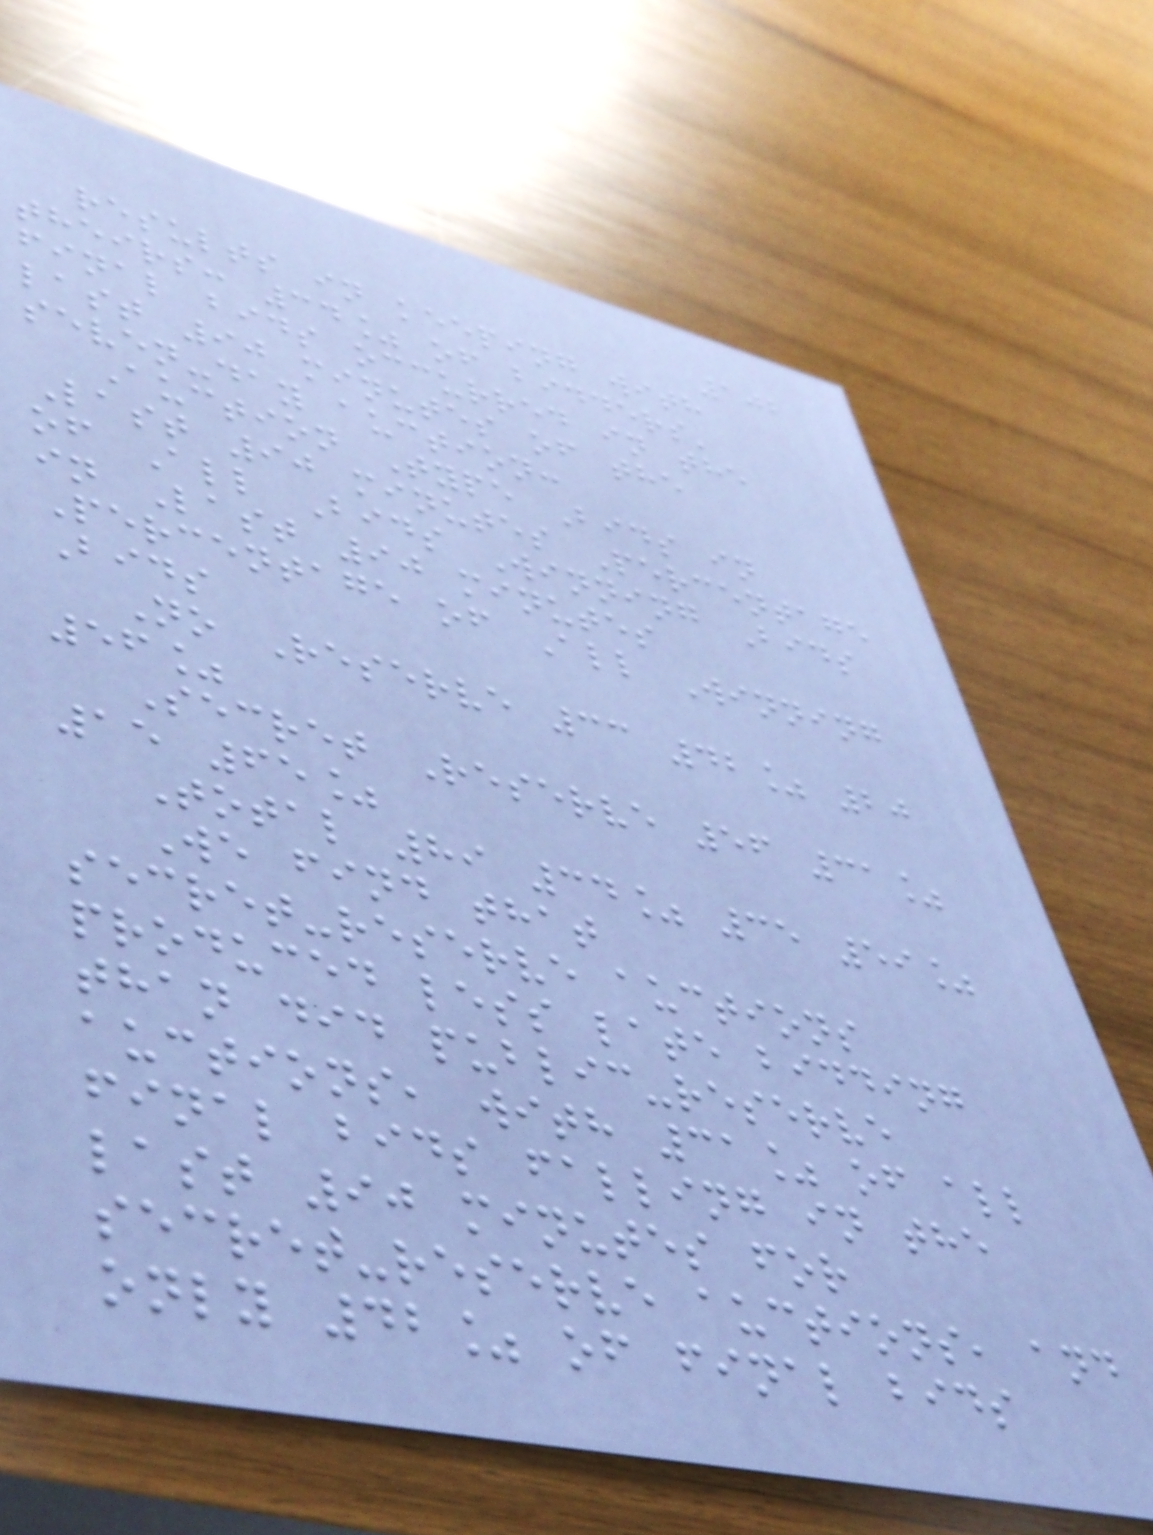102
results in keeping with
theirs: 34% of bidders'
final bids occurred in the
last 90 minutes of the
seven-day auction:
Auction Type Bids in
Last 90 minutes Percentage
of All Bids Winning Bids
in Last 90 minutes
Percentage of All Winning
Bids
No Reserve 33 42% 20
56%
Secret Reserve 56 31%
15 65%
Total 89 34% 35 59%
We find that
secret-reserve auctions
produced less late bidding
than did public-reserve
auctions, with 31% of all
final bids falling in the
last 90 minutes for
secret-reserve auctions, and
only 42% of final bids
